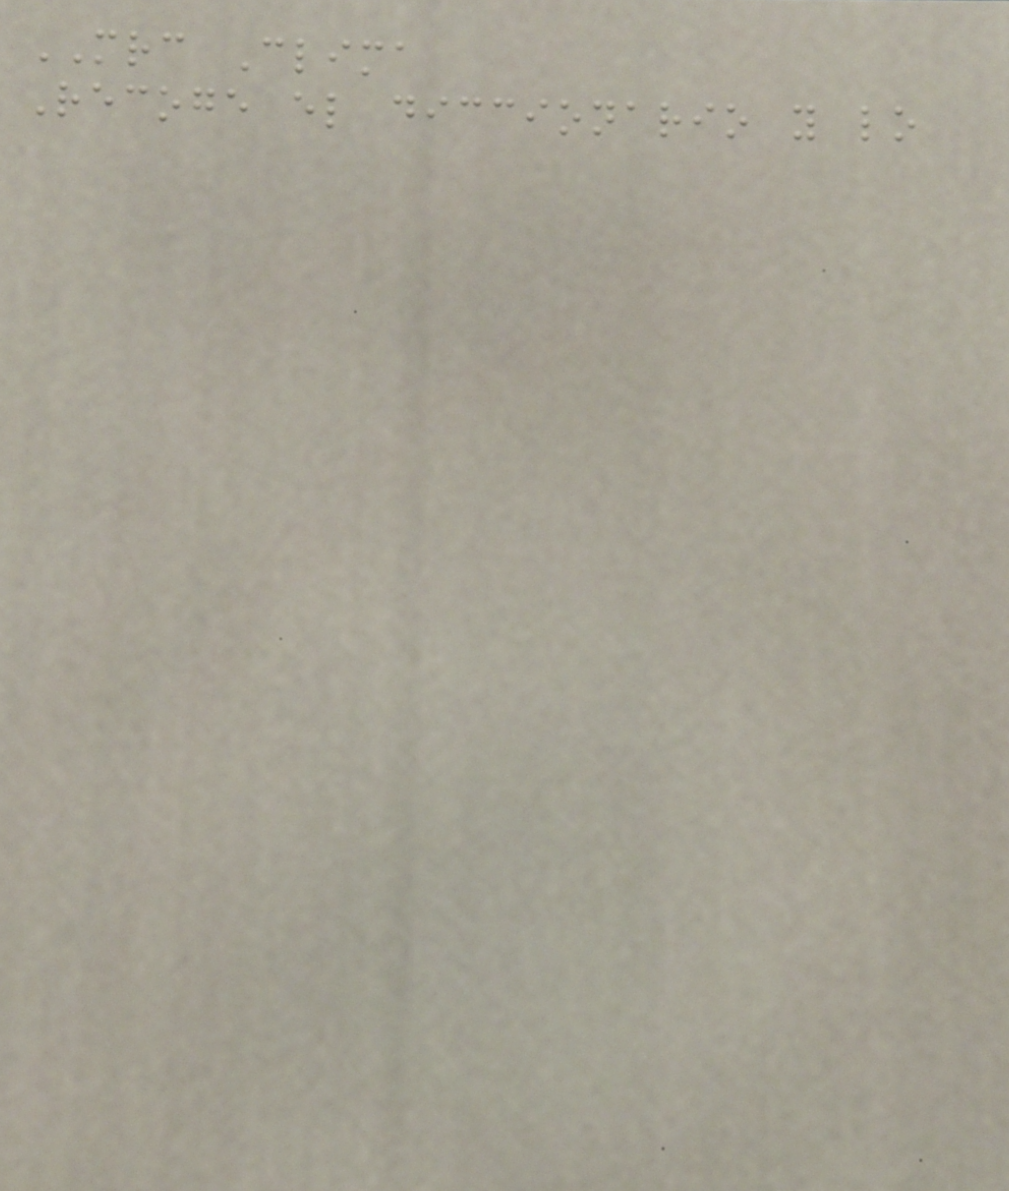MRC Clima
Recoge el diccionario y lo
